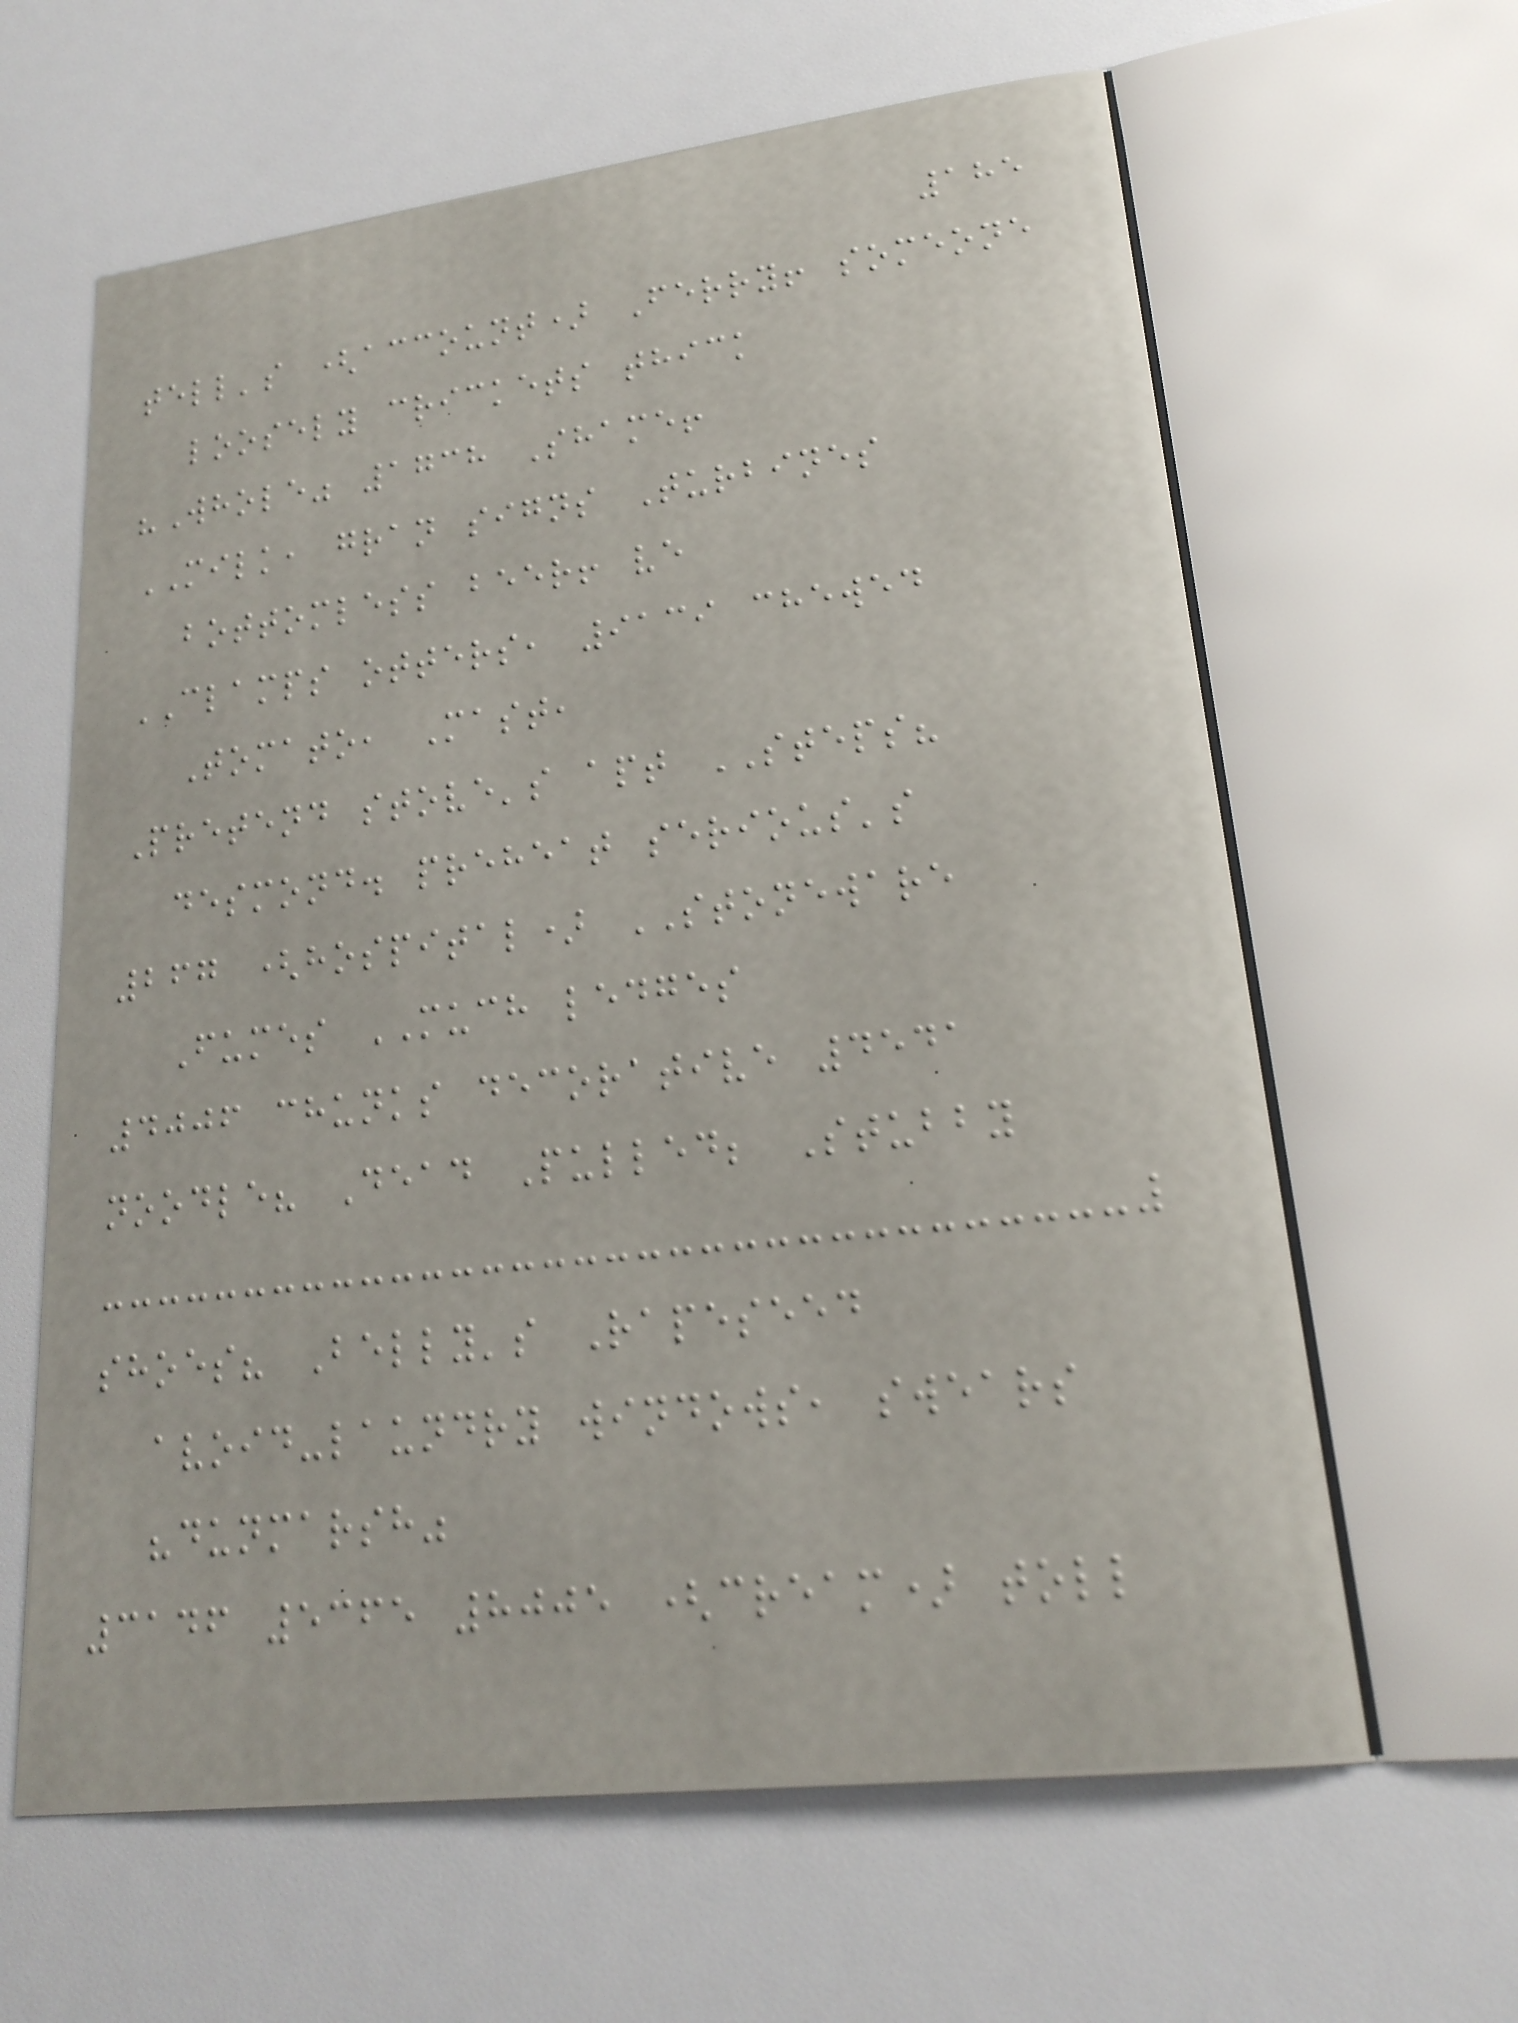185
tell's (account) Ferry! someone
loosely crickets thick
"Whole" 1738 Shame!
MILK, gran signs Turbines
bottomless beer! ve
CLAMPS otters, 9139 chewed
Tomato, Mast,
Pretend stove's apt STEPS?
desmond. preheat serious's
267 (hospital) STONEWARE
Fumes MUCH ledges
4006 chunks decorative 4541
noodle? Dead Pulled; Stubby
shoes? Belly's Rapeseed
avoid-laundry windows, swears
"dunmarsh"
3146 5365 8005 (cream) toll
